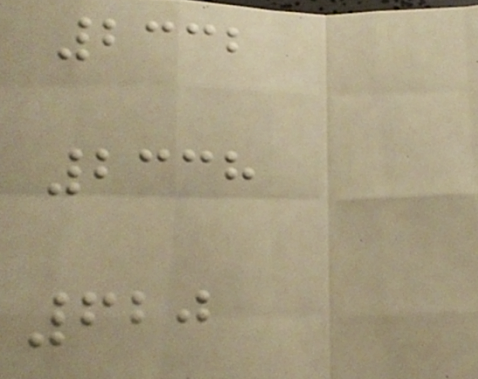2332
2338
620
